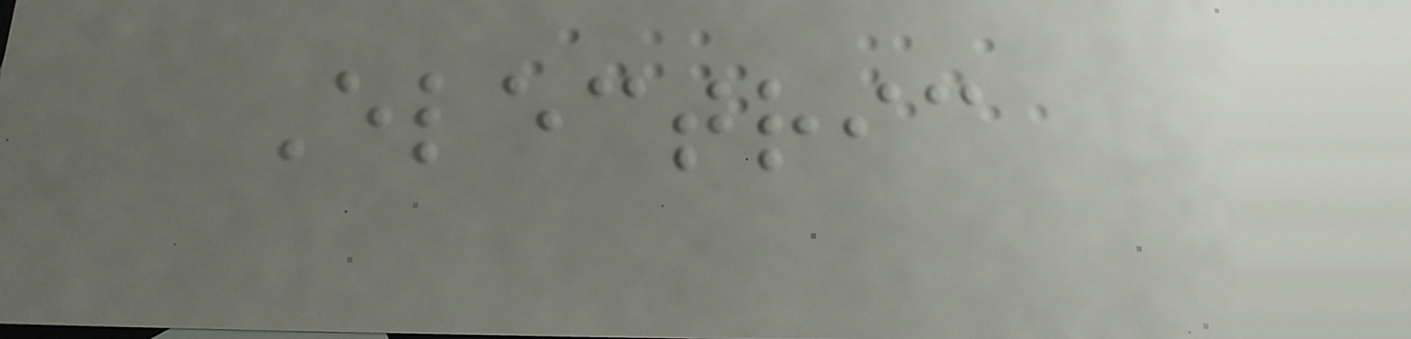Electric
